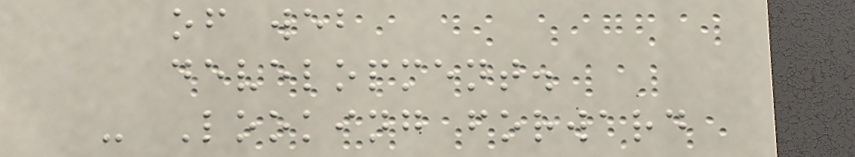of web
development.
- Looking forward
